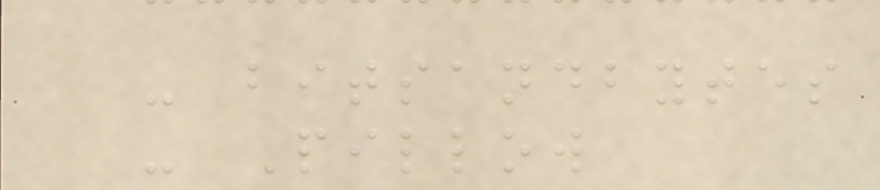- bitsandbytes
- Pillow
